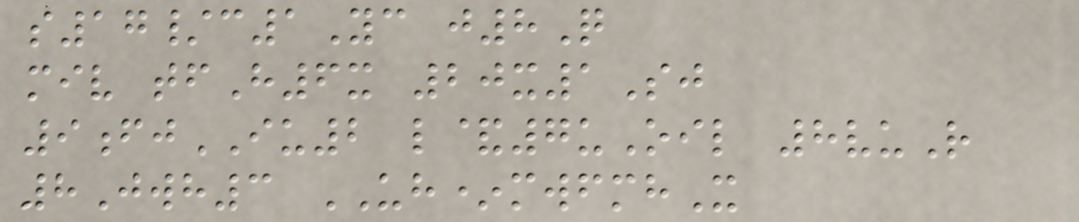s17/c1Yc j8Q
miv tfH6x 20x1Sj
9fjIU2 l&7uOil 8vuR
8Jwh3 UH*mwfmhX
